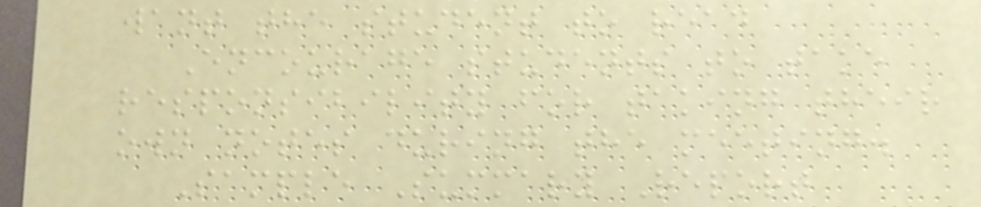want the student to read
Encourage students to take
responsibility for taking their
own notes during the meeting.
Sample Summary Report
